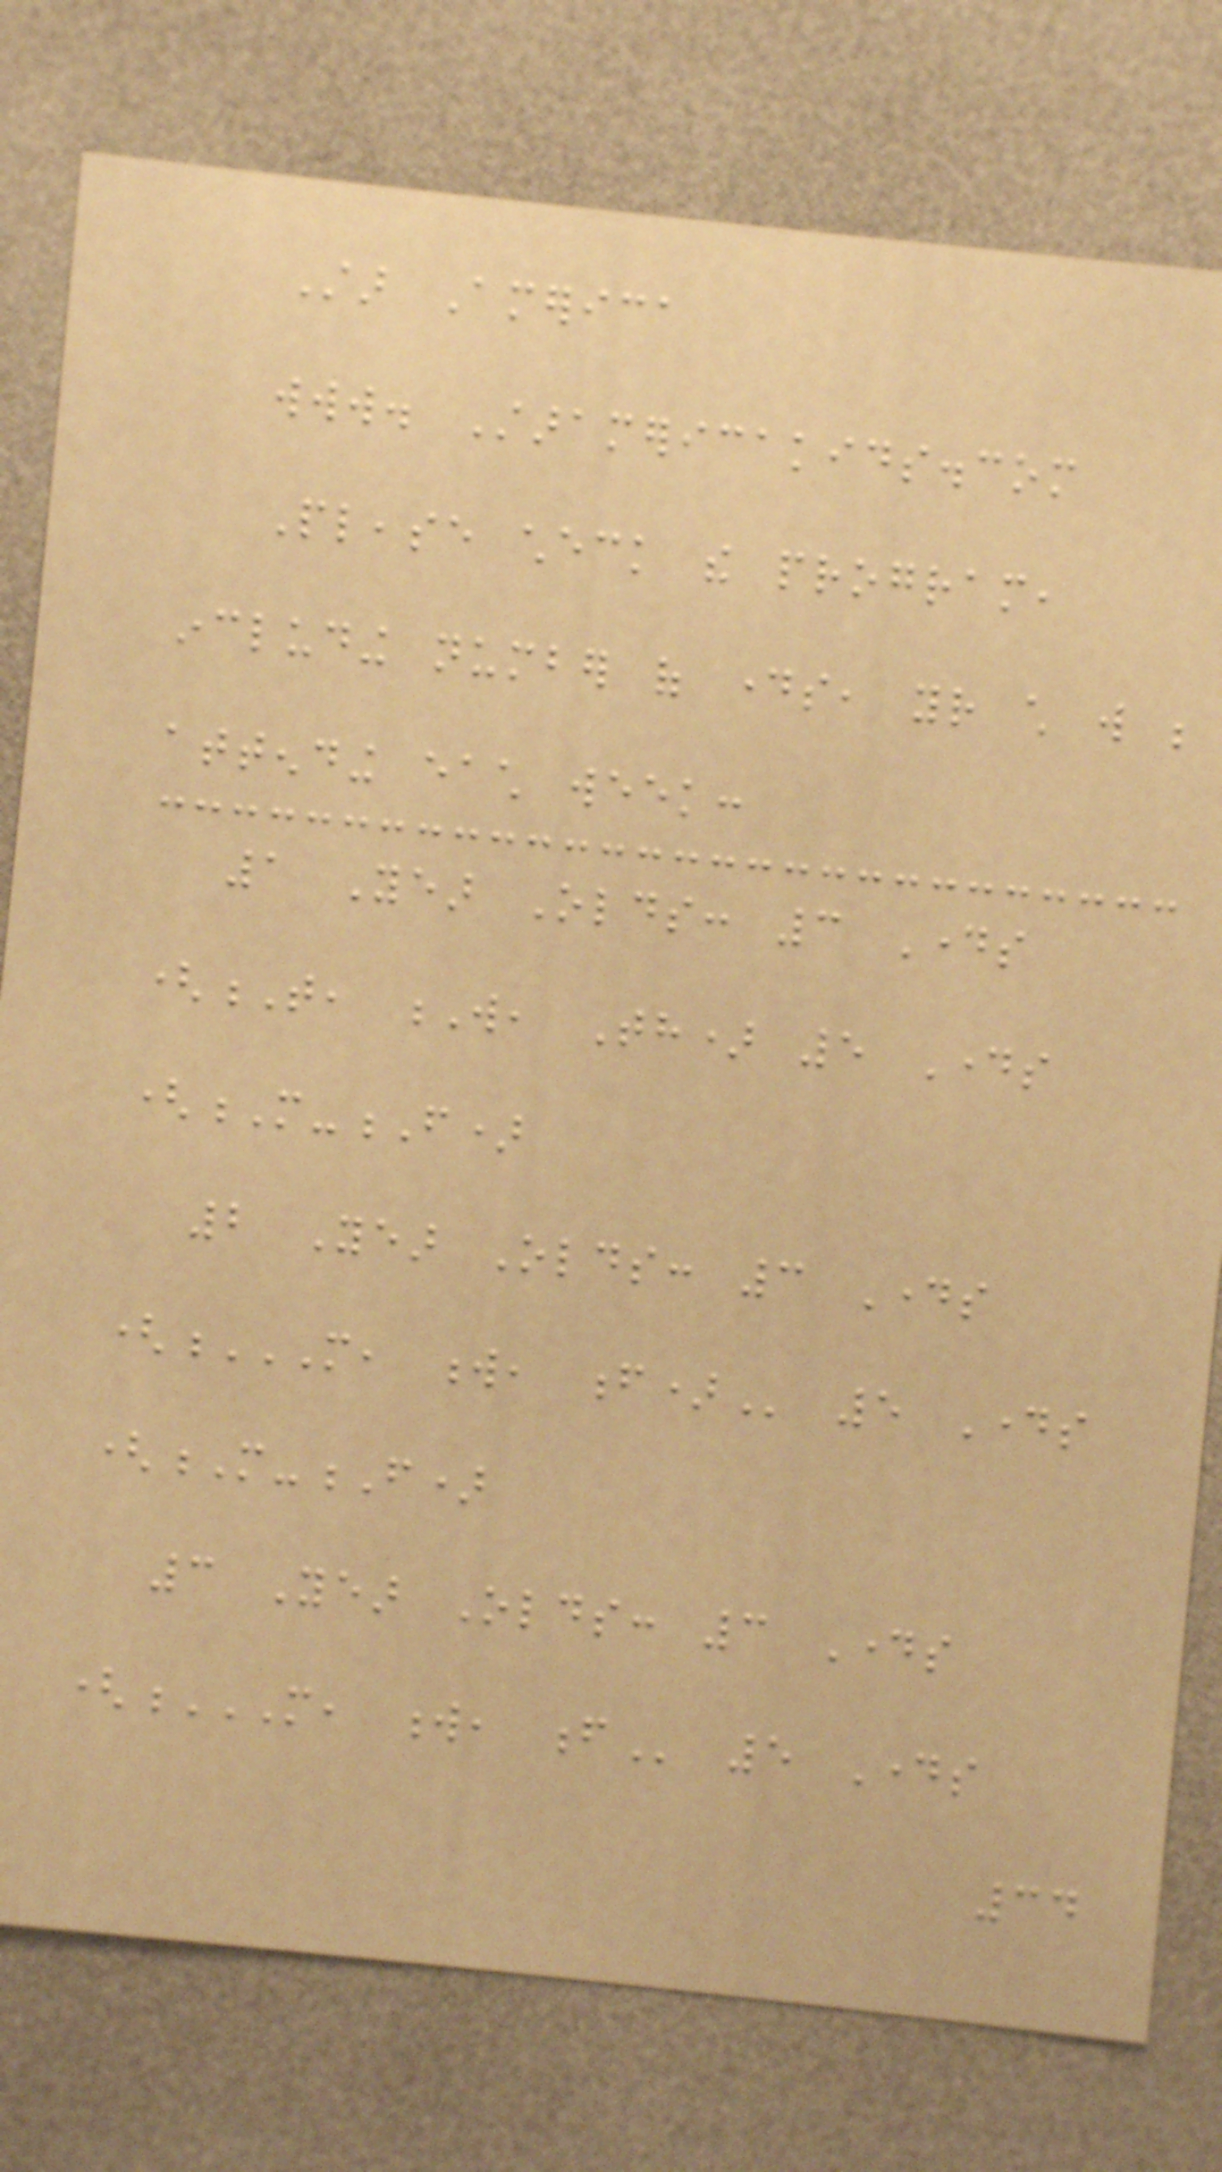Star America
www. Staramericakids.com
Please check the program,
including number of days, your child will be
attending each week:
1 Year Olds: 3 Days
(T, W, Th) 5 Days
(M-F)
2 Year Olds: 3 Days
(M, W, F) 5 Days
(M-F)
3 Year Olds: 3 Days
(M, W, F 5 Days
34
